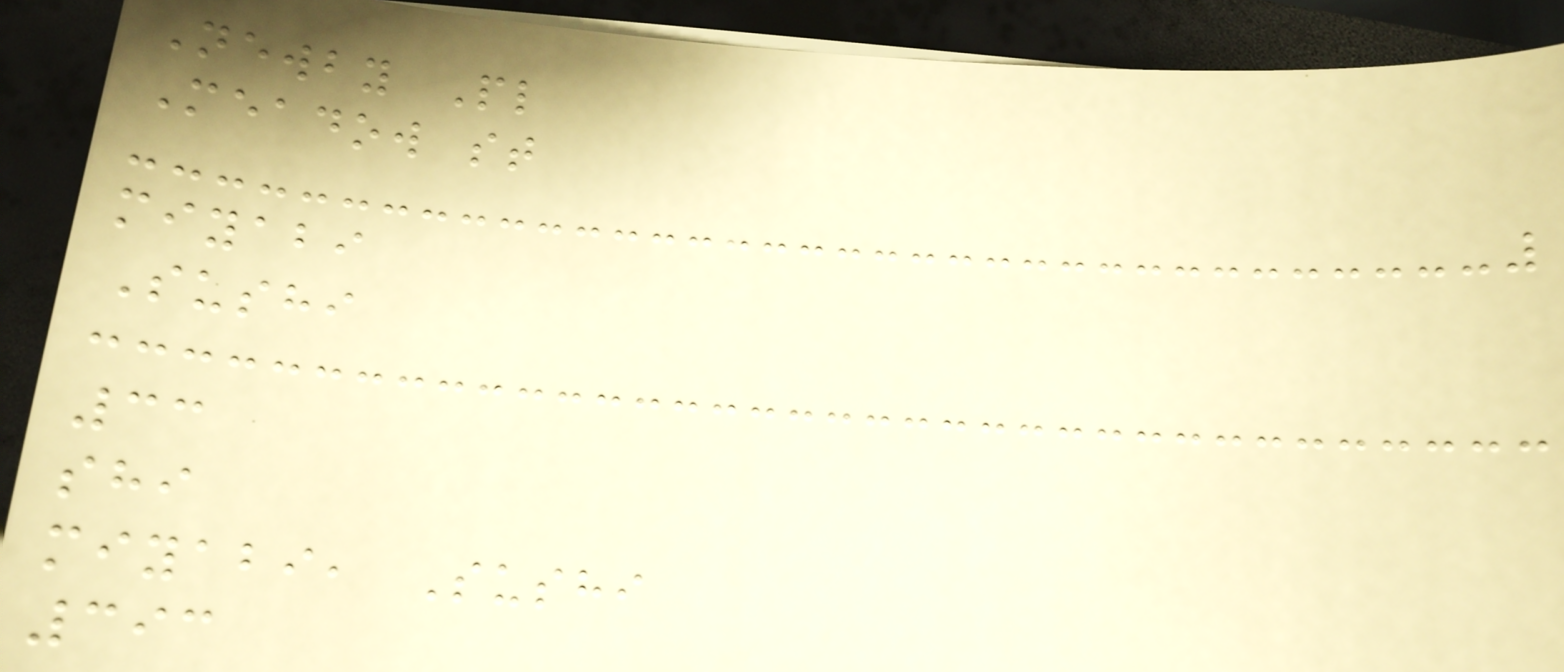Newby Pl
Meadow st
miyabi
Sushi
33
shi
miyabi, Sushi
393
